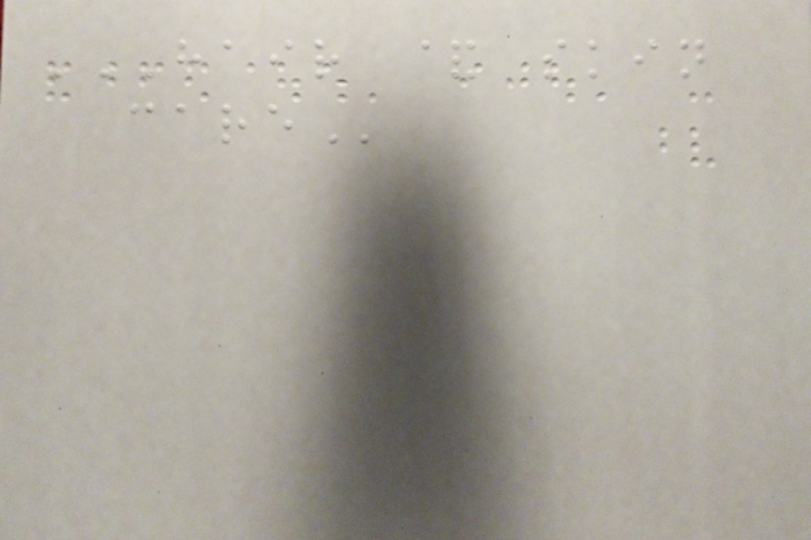HAIR & SKIN
CARE
